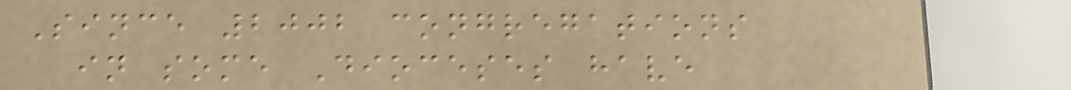Since 2002 congregations
in some Dioceses have
